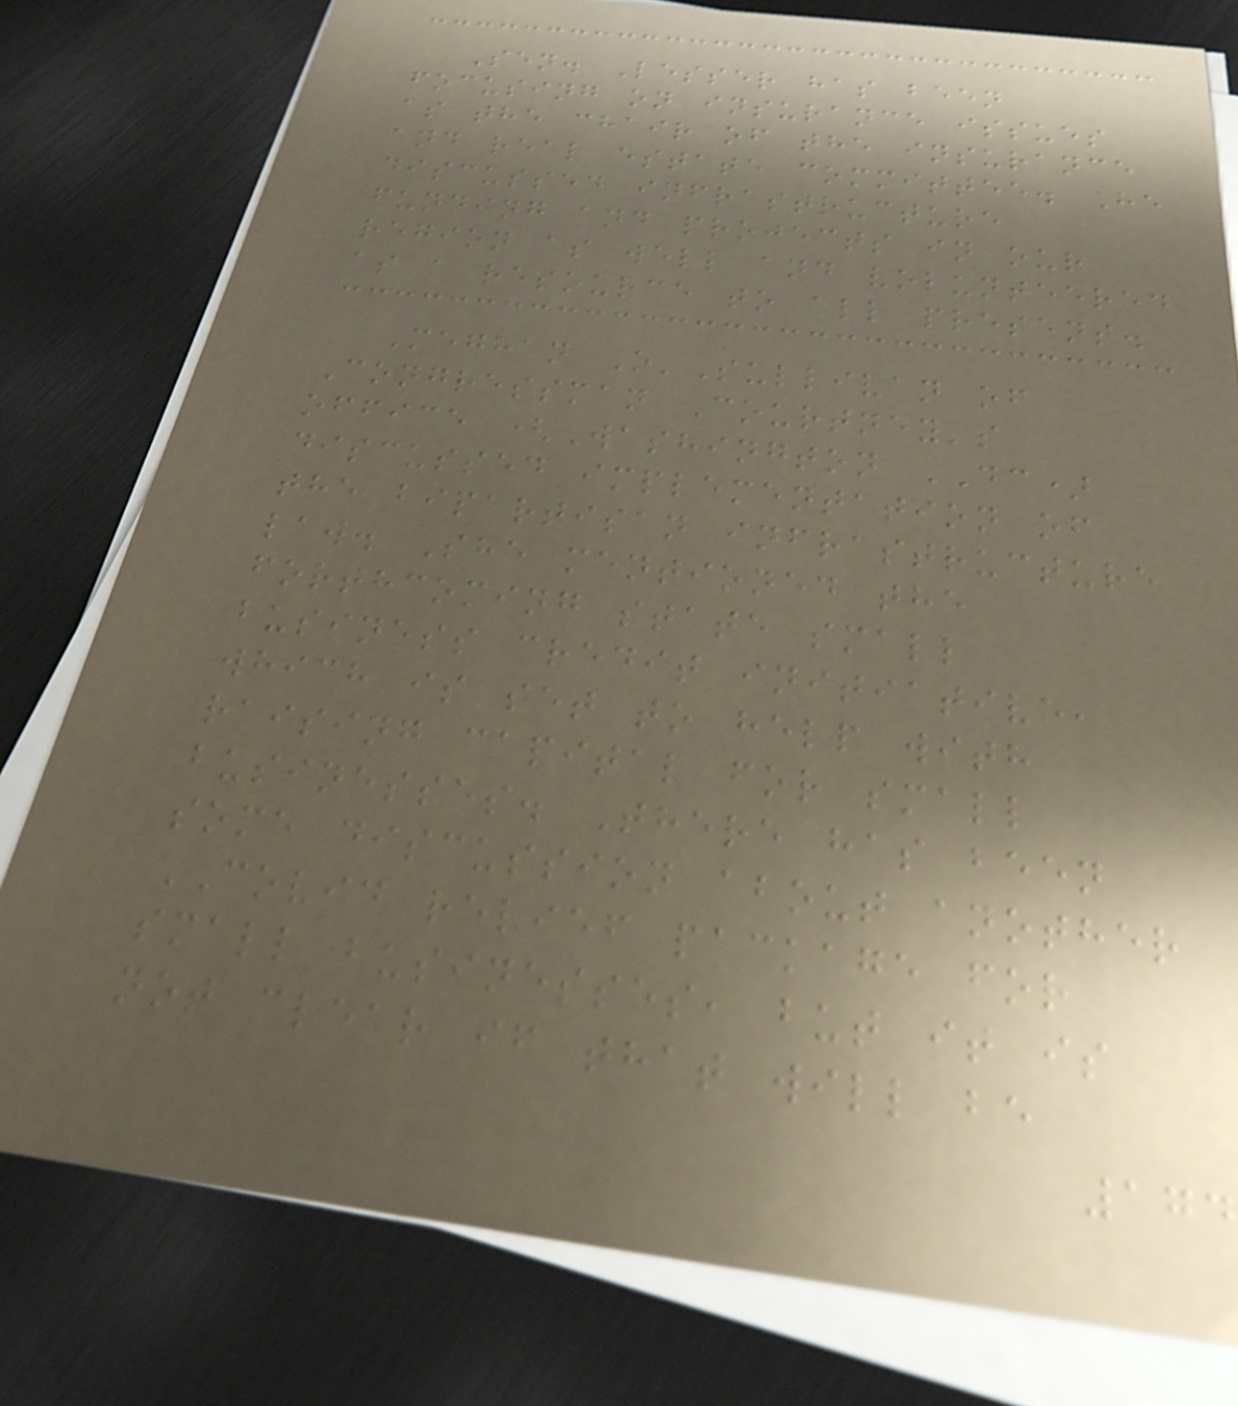Sen. Lesser has been
focusing on insurance issues
as the chair of the insurance
and real estate committee. He
discussed infrastructure
funding and projects in our
region as well and volunteered
as a resource to all present.
Meghan O'Sullivan of
Congressman Courtney's
office (Washington DC)
discussed implementation of
the bipartisan infrastructure
law. She mentioned the
forthcoming state small
business credit initiative,
which is set to help with
raising capital for small
businesses. There has been
some discussion about another
COVID relief package for
small businesses, but it is
not clear if that will be
174
